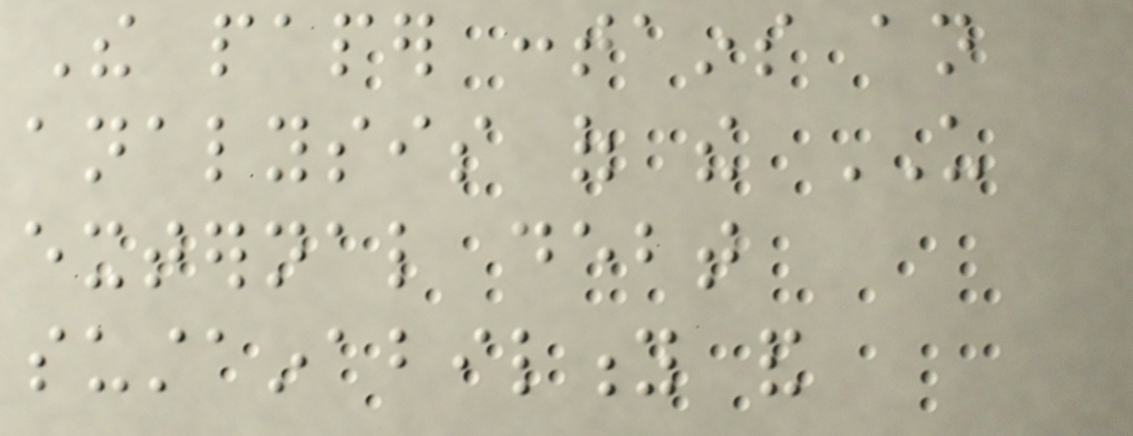The paper contains an
analysis of the US
external debt
sustainability and
